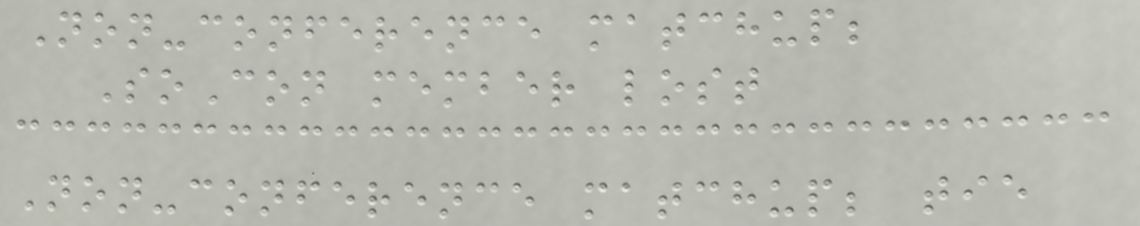Non-conference matchup;
SoCon member lost
Non-conference matchup; tie
